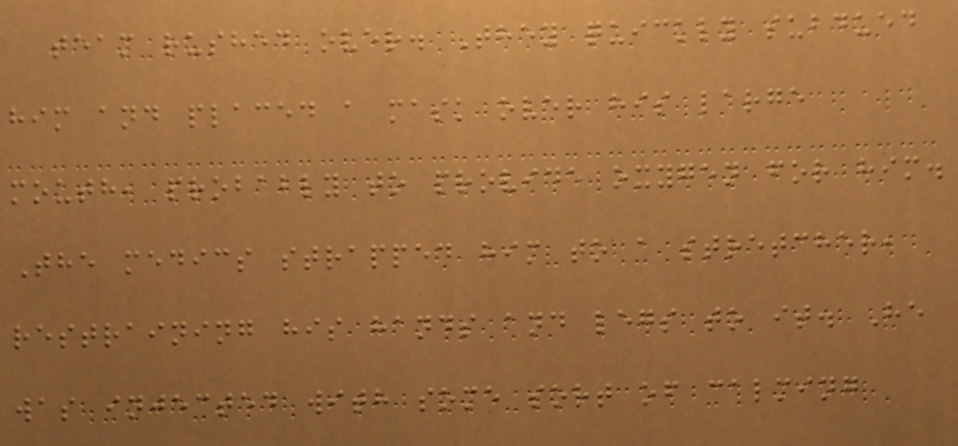team rushed over. They quickly subdued
him and placed a mask over his large
mouth, probably to provide oxygen for him.
The medics strapped him to a stretcher,
restraining his hands and legs to it. He
was injected with some sort of calming
